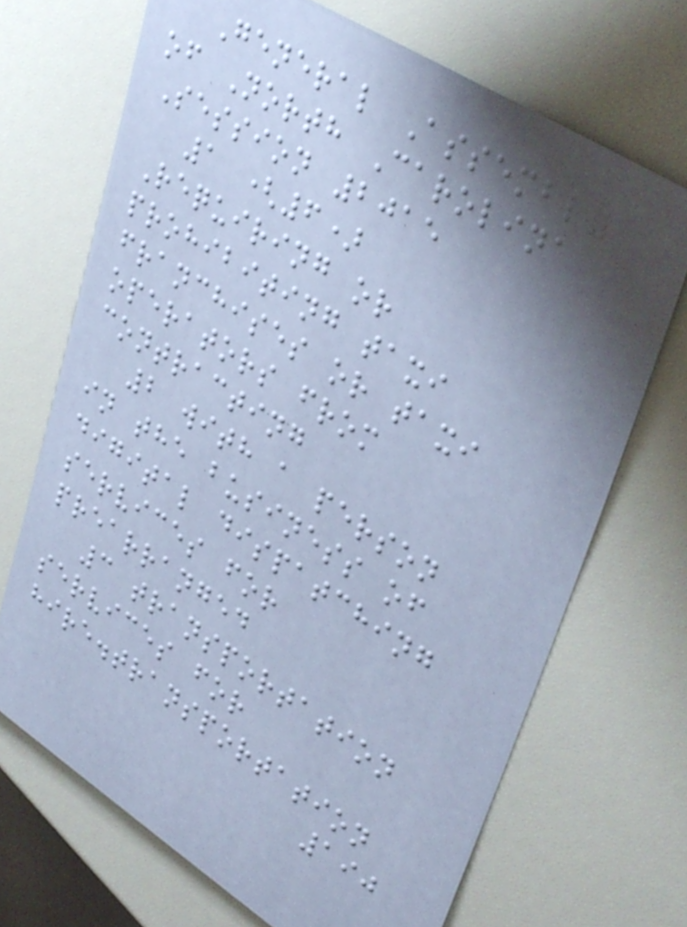General Assembly
of North Carolina
Session 2015
1 (6)
Requiring or
prohibiting taxi
franchises or taxi
operators from
contracting
2 with a person
in the business of
digital dispatching
services for
prearranged
3 transportation
services for
hire.transportation
190
